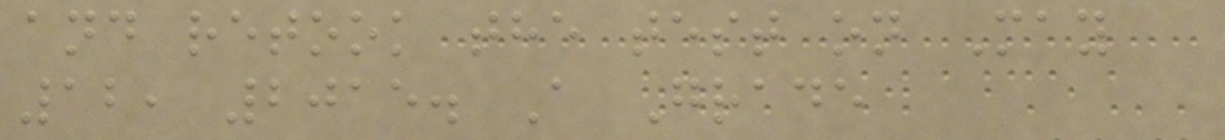and retook the test on May
12, 2015. A Grade
